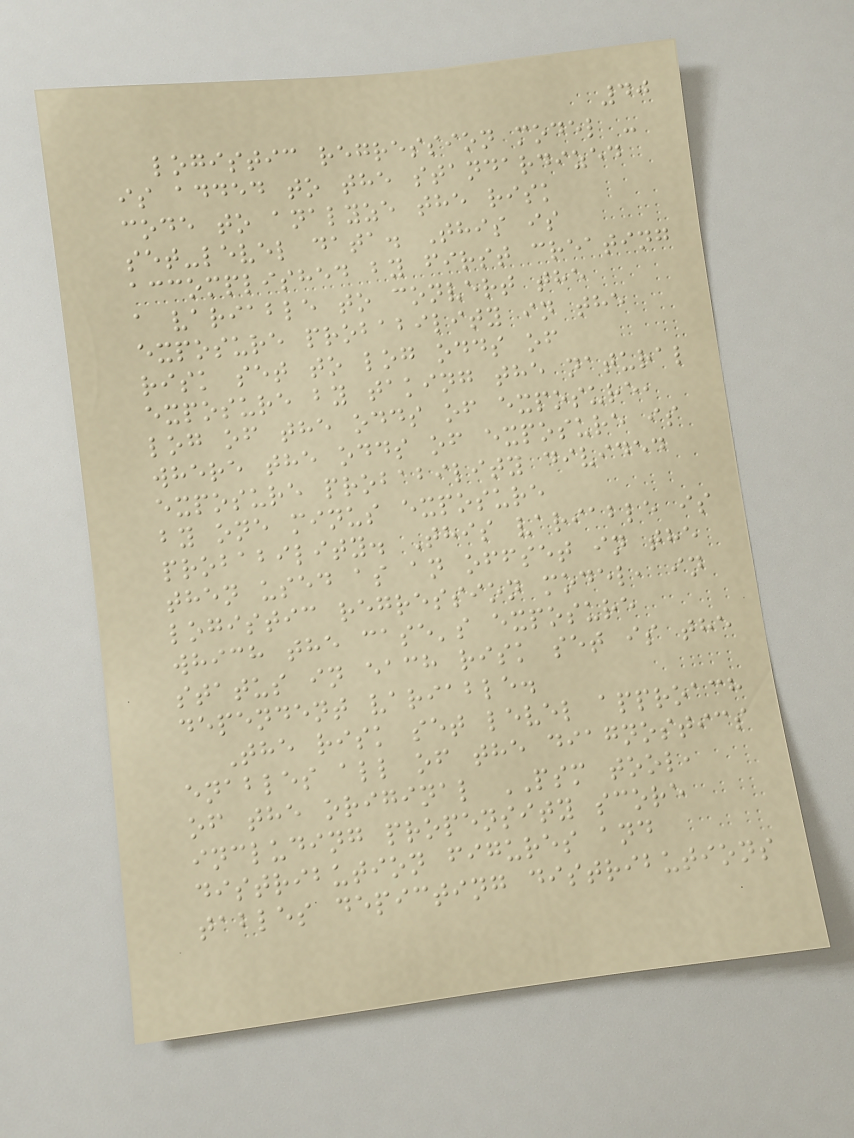40
logistic regression model -
is added to the standardized
code to analyze the risk
set-level data. This is
accomplished by first creating
a variable to convert the
exposure probability in the
risk set to log odds of
exposure by taking the natural
log of the odds of exposure,
where the odds of exposure is
exposure probability divided
by one minus exposure
probability. This variable is
then used as an offset in the
logistic regression model, in
which the case's exposure
status in each risk set is the
dependent variable.
The risk set level approach
enables all of the diagnostics
of the original PSM tool,
including propensity score
distribution figures and
tables depicting distributions
